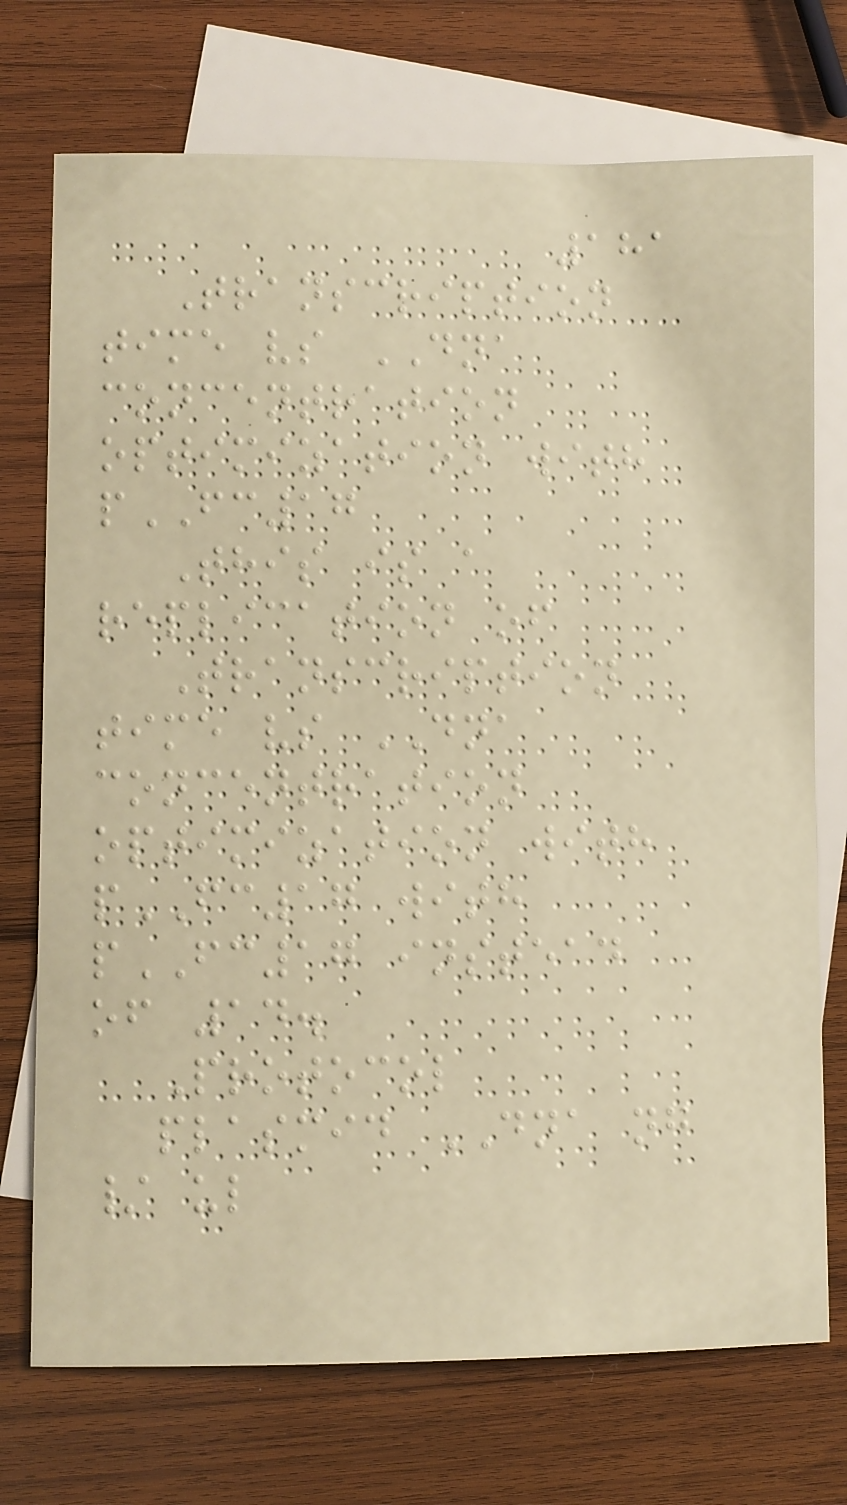181
Transcription
time vs DNA
concentration
optimization with
pFC17
This is a
replication of
Transcription
time vs DNA
concentration
optimization with
pFC17 with
pFC17 instead
of 14.
Protocol
plasmid DNA ng
/ ul
